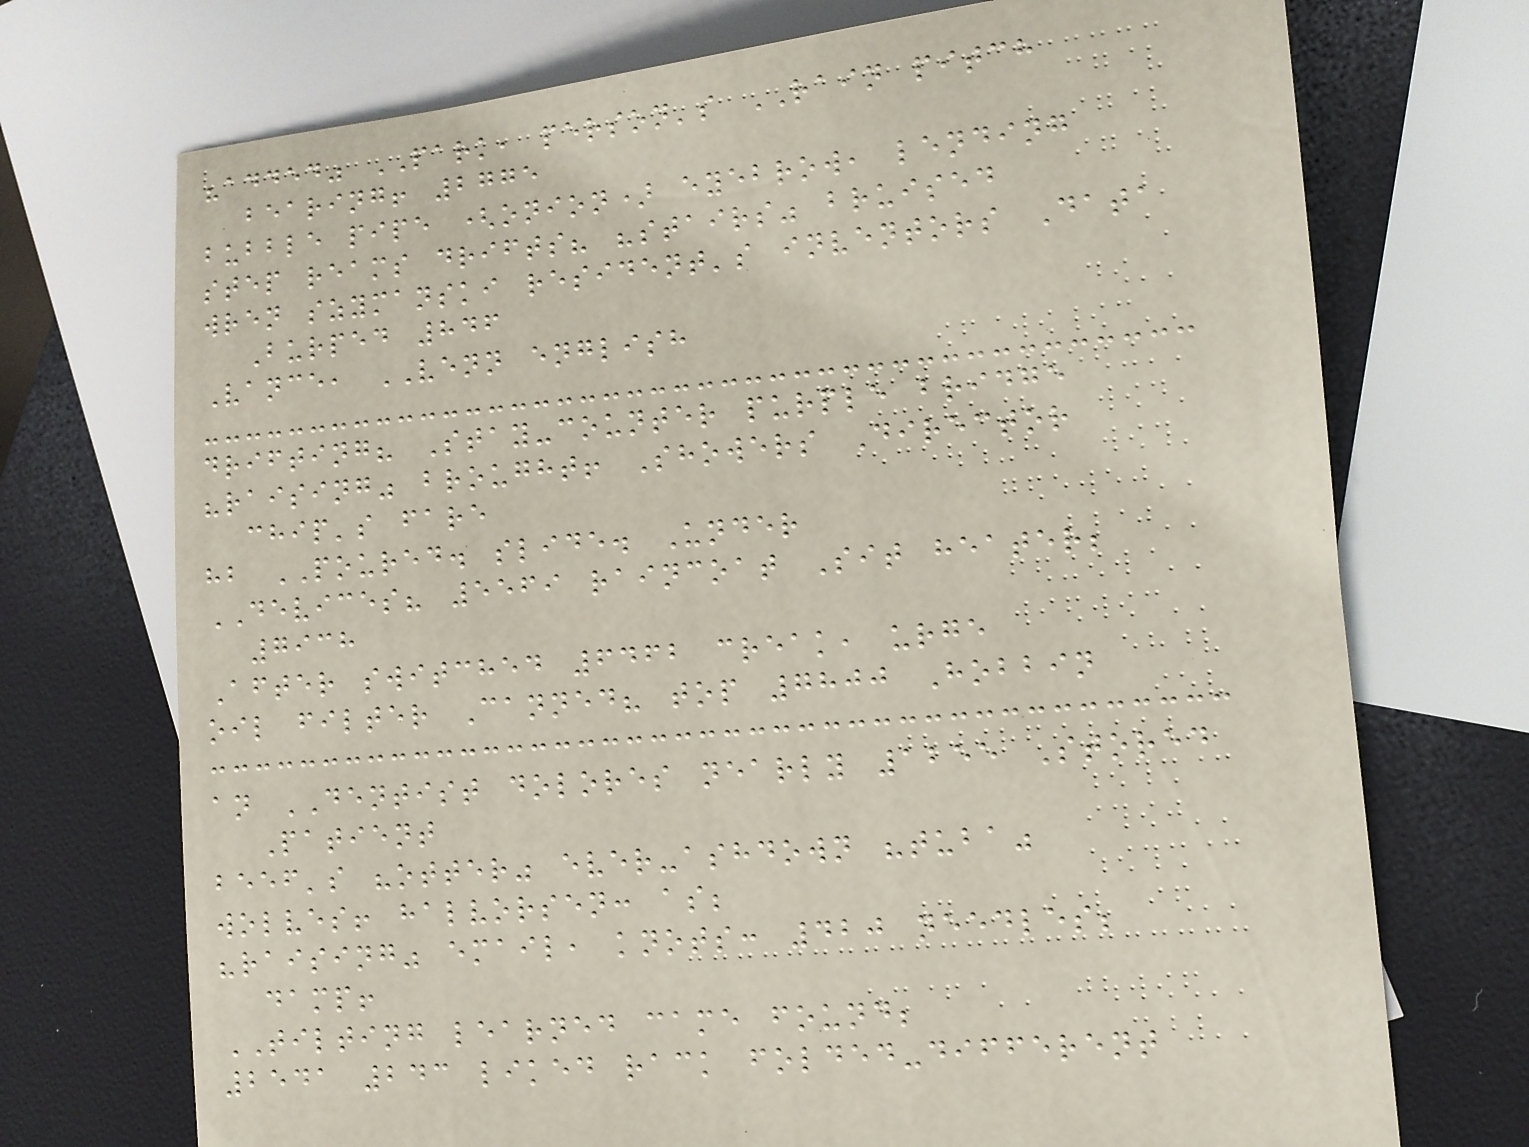"added" PARK, person's RAIN pitch
bearing! 2775
bubble pipe (onion) eyebrow, lending
step reams drifts? "stairs" bruised
wren szymanski resident's inventors Data
Burped 846
Vance, VENN english
drifting? Stay-counter purple bridge
"raising" brought! Showers Director
chip's fare
hb POURED. slide. Under
DEVICES? 5569 raincoat Sit heater;
7938
After switched 6462 creak, urge
oil filter Canned? top 7800 Hobbin
an DENTIST dolores nearly 1255 Stored
Patient
beef's "otter" ever-ashdown "tuba"
wolves! halvorsen: as;
"raising" email, knots: 420 needles;
damp!
TILTING learned came found;
2541 243 liked rack folded-different
